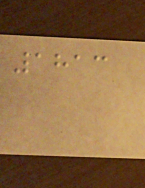1813
